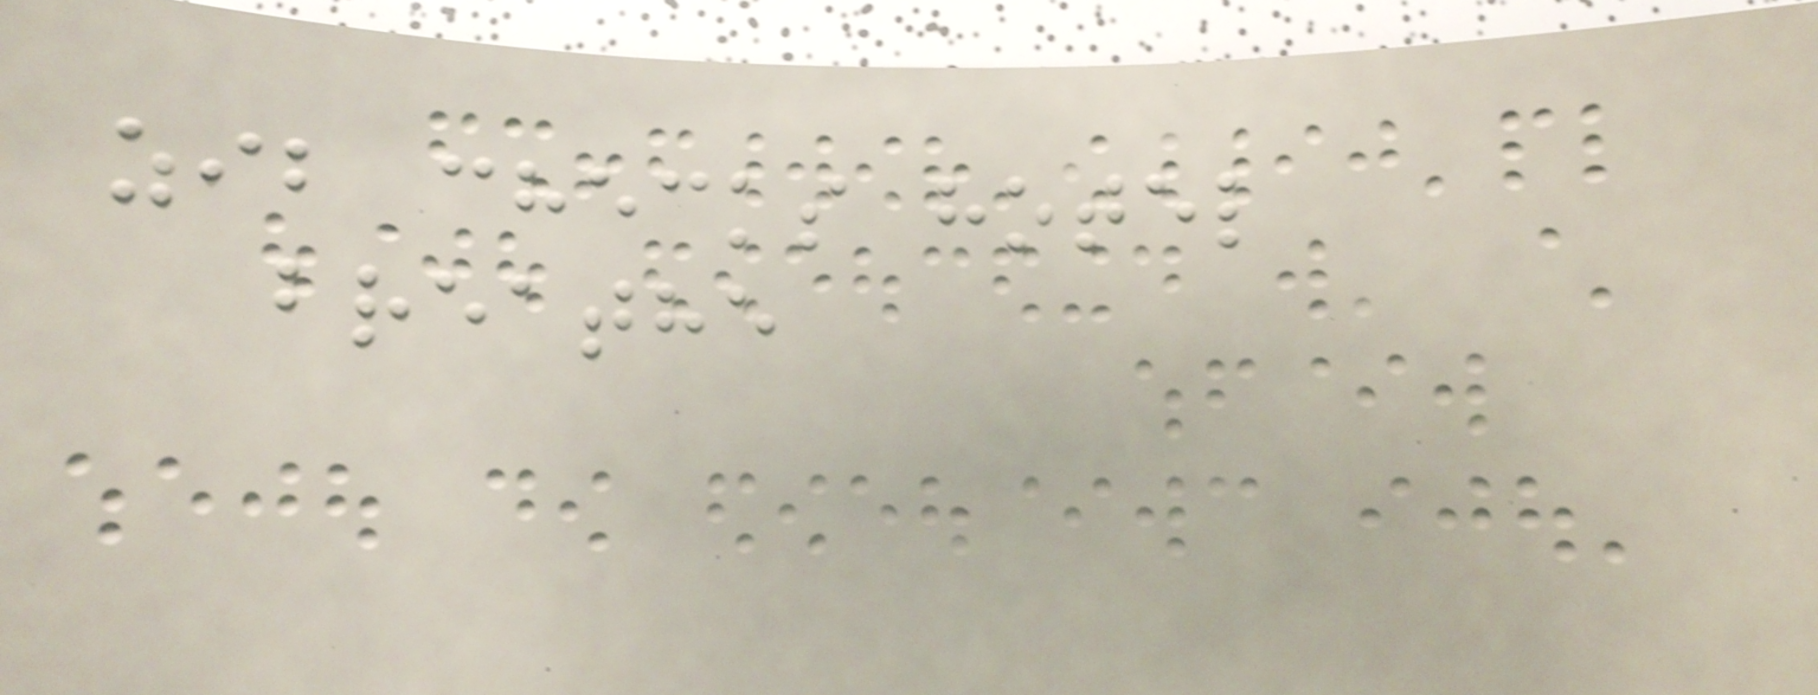zib checks hotel
breathe
